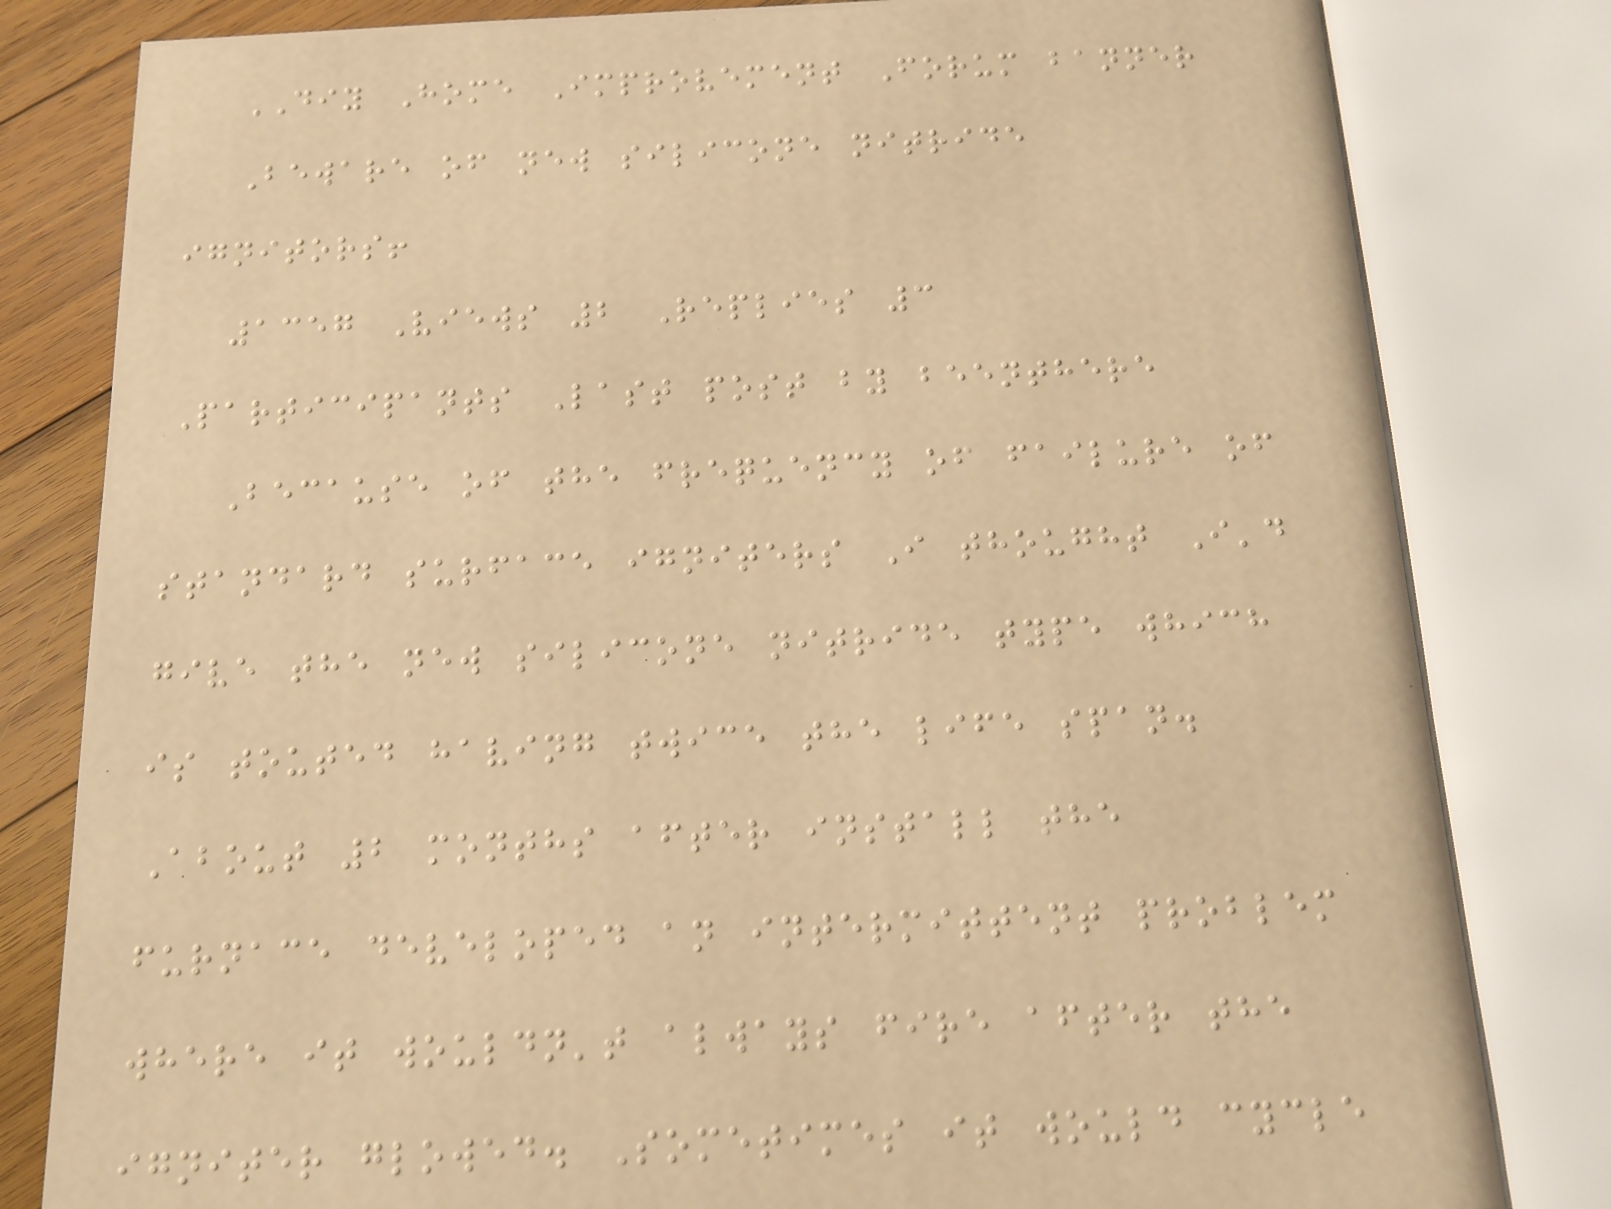DIY Home Improvement Forum banner
Beware of new silicone nitride
ignitors!
1357 Views 2 Replies 3
Participants Last post by beenthere
Because of the frequency of failure of
standard surface igniters I thought I'd
give the new silicone nitride type which
is touted having twice the life span.
About 2 months after install the
furnace developed an intermittent problem
where it wouldn't always fire after the
igniter glowed. Sometimes it would cycle
